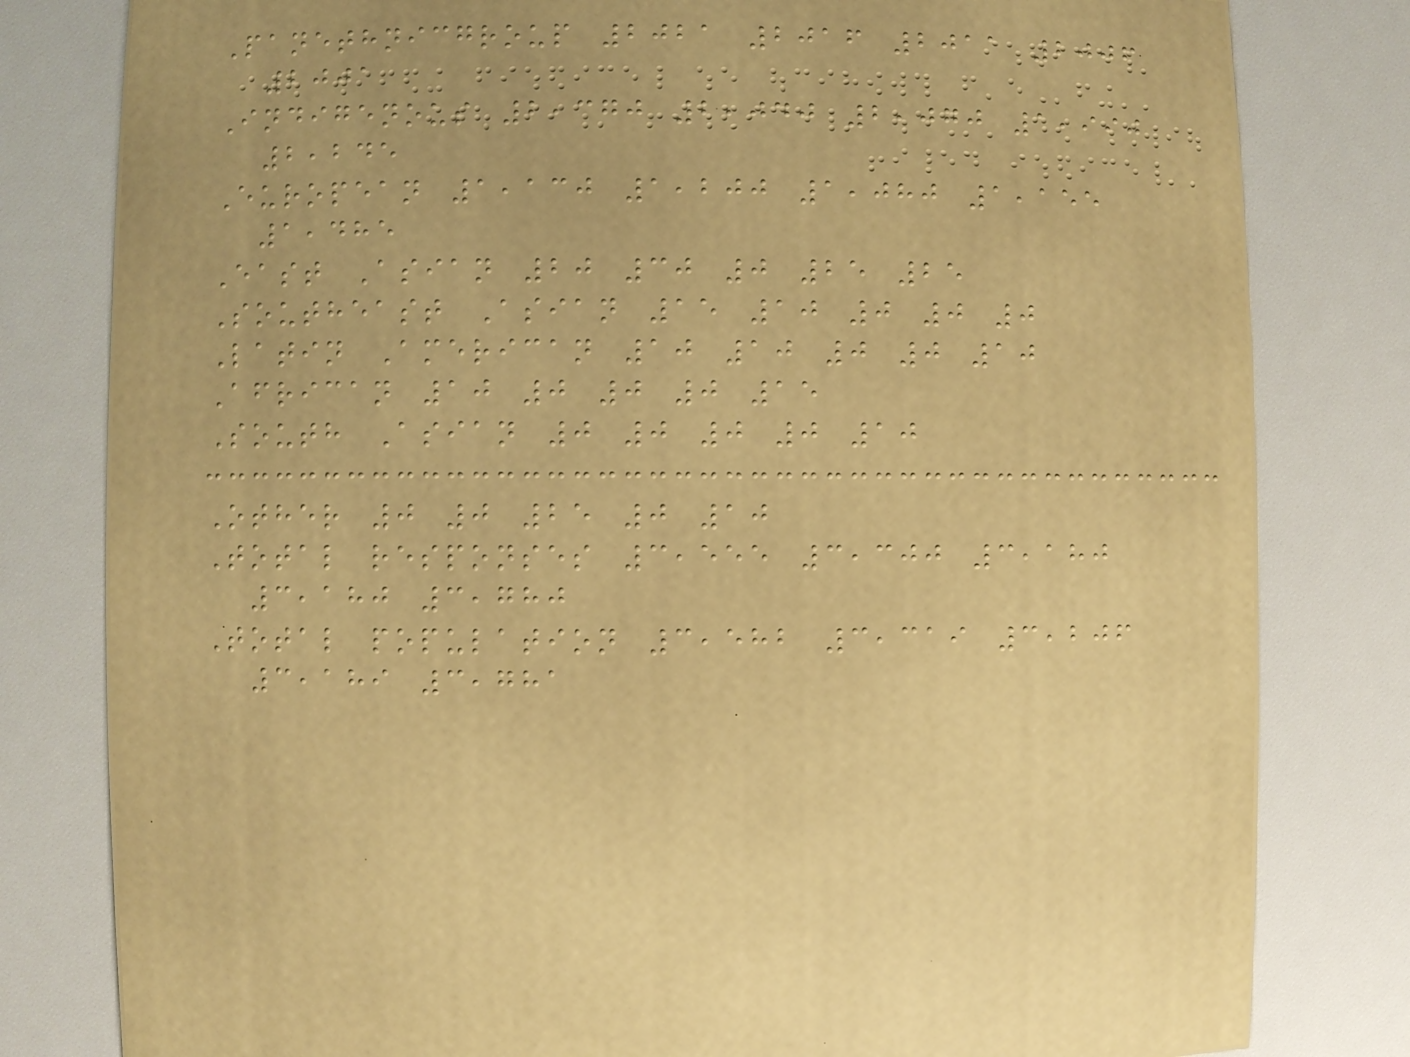Panethnicgroup 2021 2016 2011 2006
2001
Indigenous 2,370 2,040 2,070 1,990
2,245
European 1,130 1,200 1,080 1,155
1,485
East Asian 20 30 0 25 25
Southeast Asian 15 10 0 0 0
Latin American 10 10 0 0 10
African 10 0 0 0 15
South Asian 0 0 0 0 10
Other 0 0 25 0 10
Total responses 3,555 3,300 3,180
3,180 3,780
Total population 3,582 3,319 3,206
3,189 3,781
